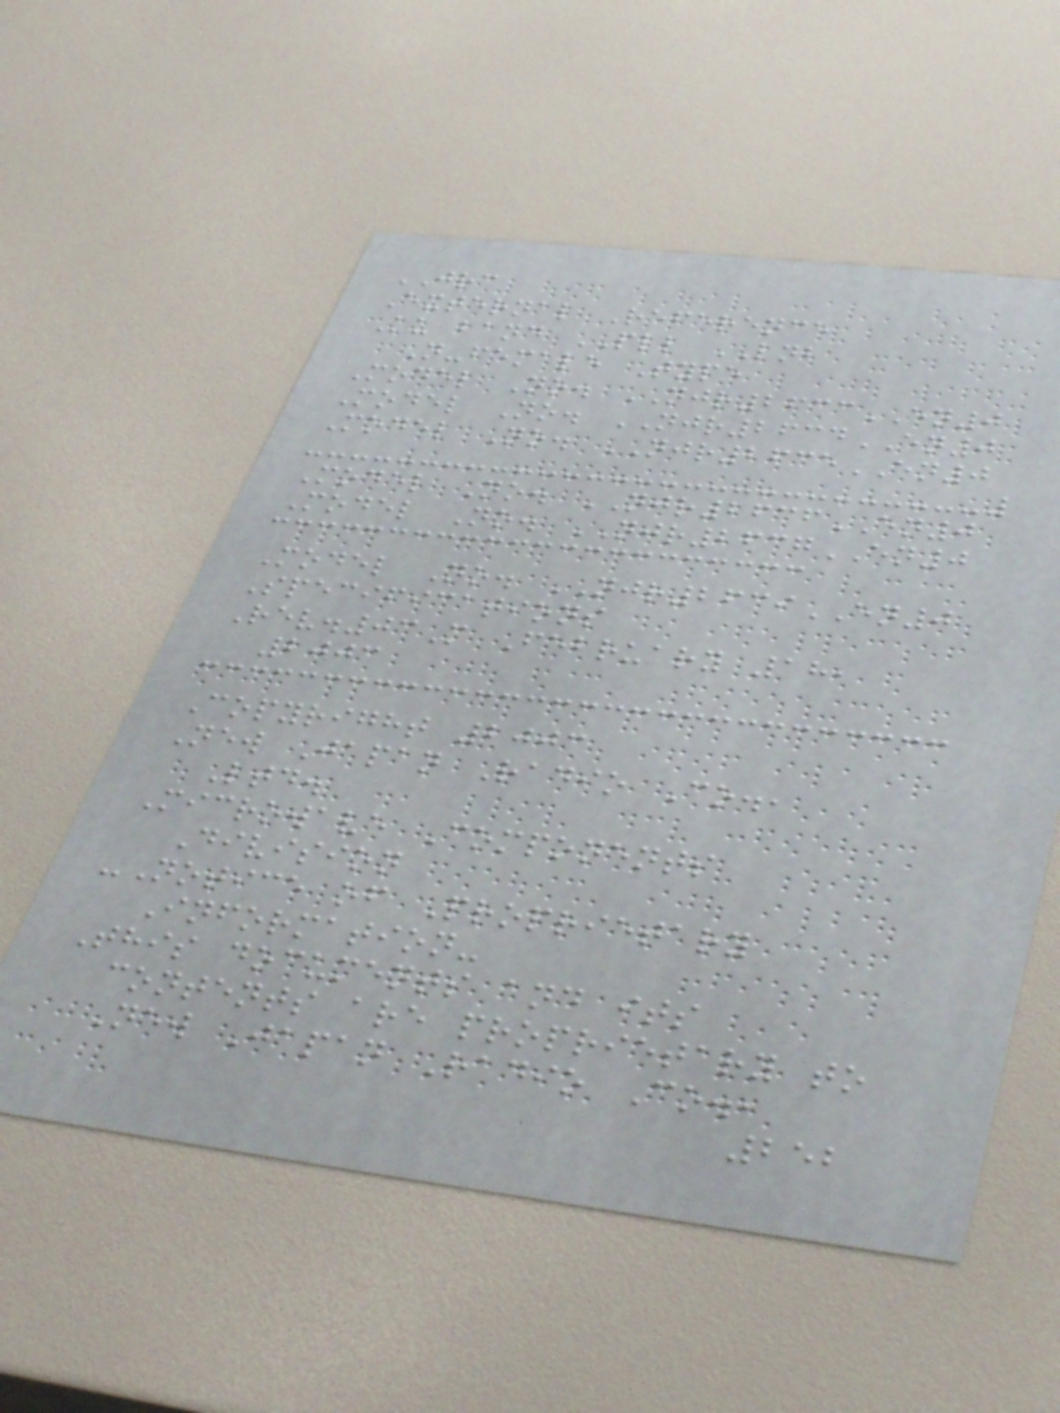JRC
External Reference
Ku band PLL LNB
N-female Type
Model No. NJR2633EN0
Model No. NJR2634EN0
Model No. NJR2635EN0
Model No. NJR2636EN0
Model No. NJR2637EN0
Model No. NJR2639EN0
Specifications
Rev.03M February 18,
2003
Copyright 2003
New Japan Radio Co.,
Ltd.
Microwave Components
Division
-Notice of Proprietary
Information-
This documents and its
contents are proprietary to
New Japan Radio Co.,
252
